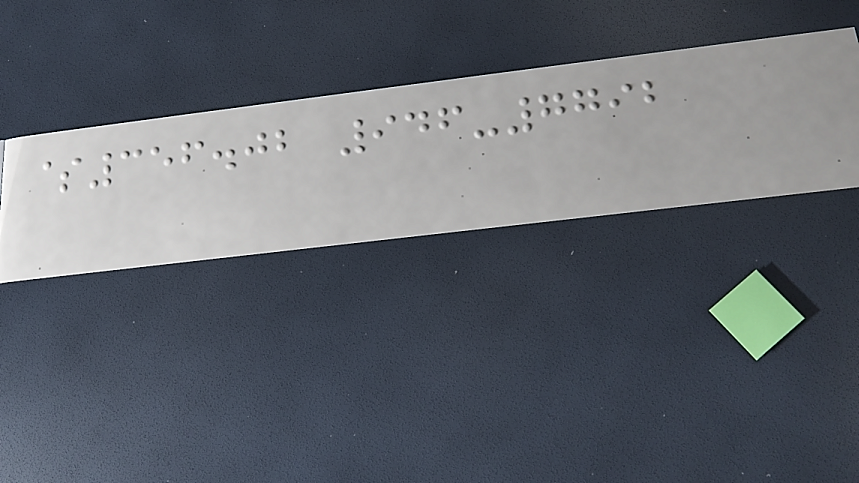$356.02 946-7792
